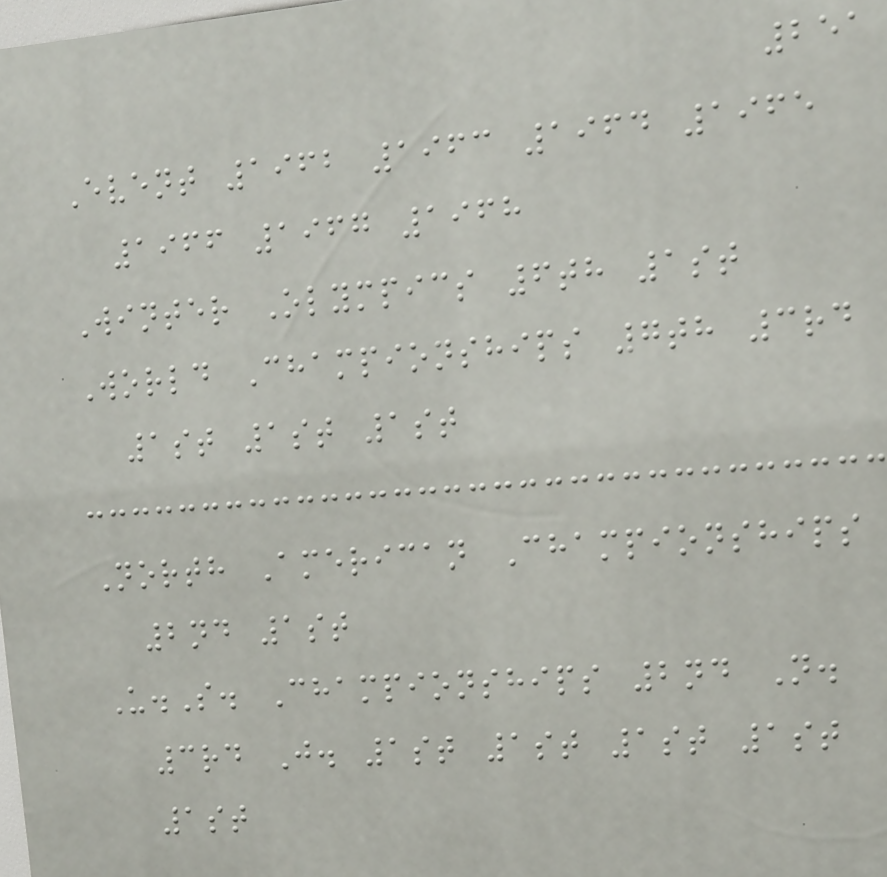251
Event 1962 1963 1964 1965
1966 1967 1968
Winter Olympics 6th 1st
World Championships 7th 3rd
1st 1st 1st
North American Championships
2nd 1st
U.S. Championships 2nd N.
3rd J. 1st 1st 1st 1st
1st
